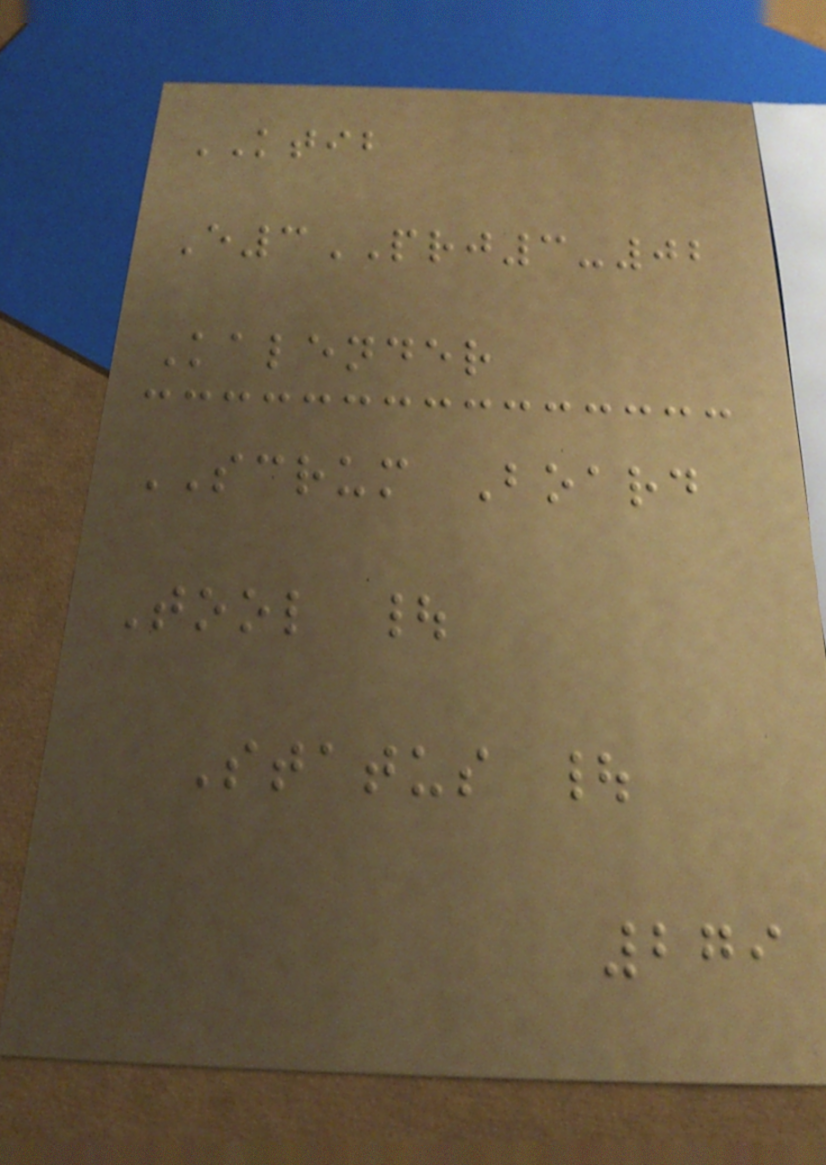KTIB
E3PRJ3-02
Kalender
SCRUM Board
Tool |
Status |
279
